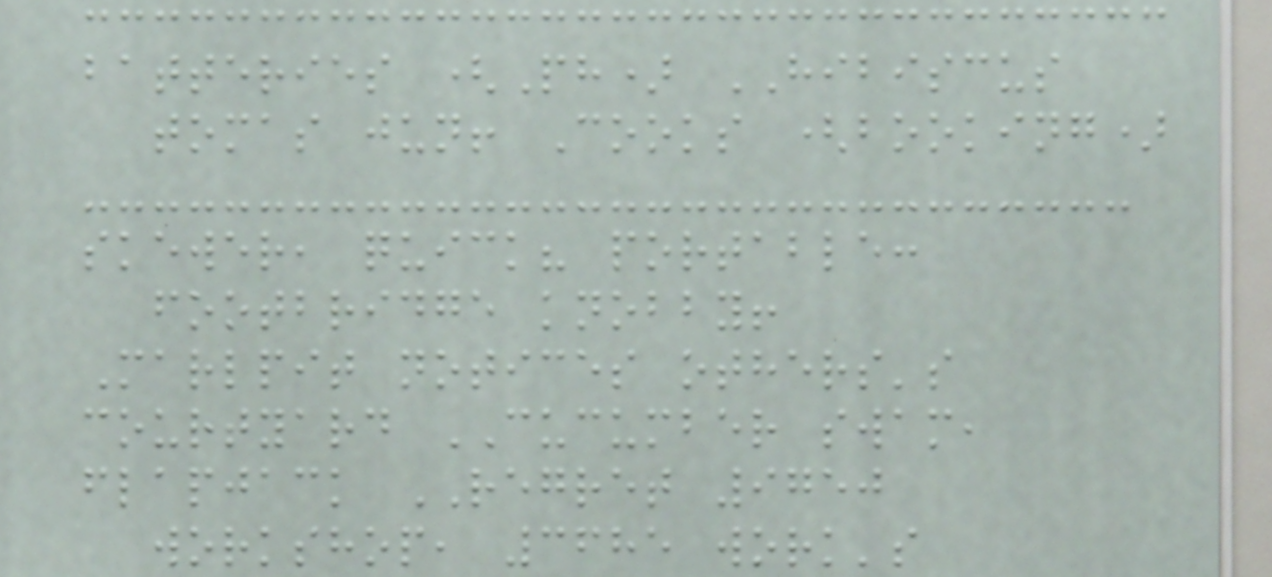batteries (Ph) HIBISCUS
tomas jun! Cooks (booking)
skewer, quick? portable:
footbridge knobby!
Marlpit notices others's
courtyard CUCUMBER swam,
flapjack REGRET 9750
workshop, 3685 work's
